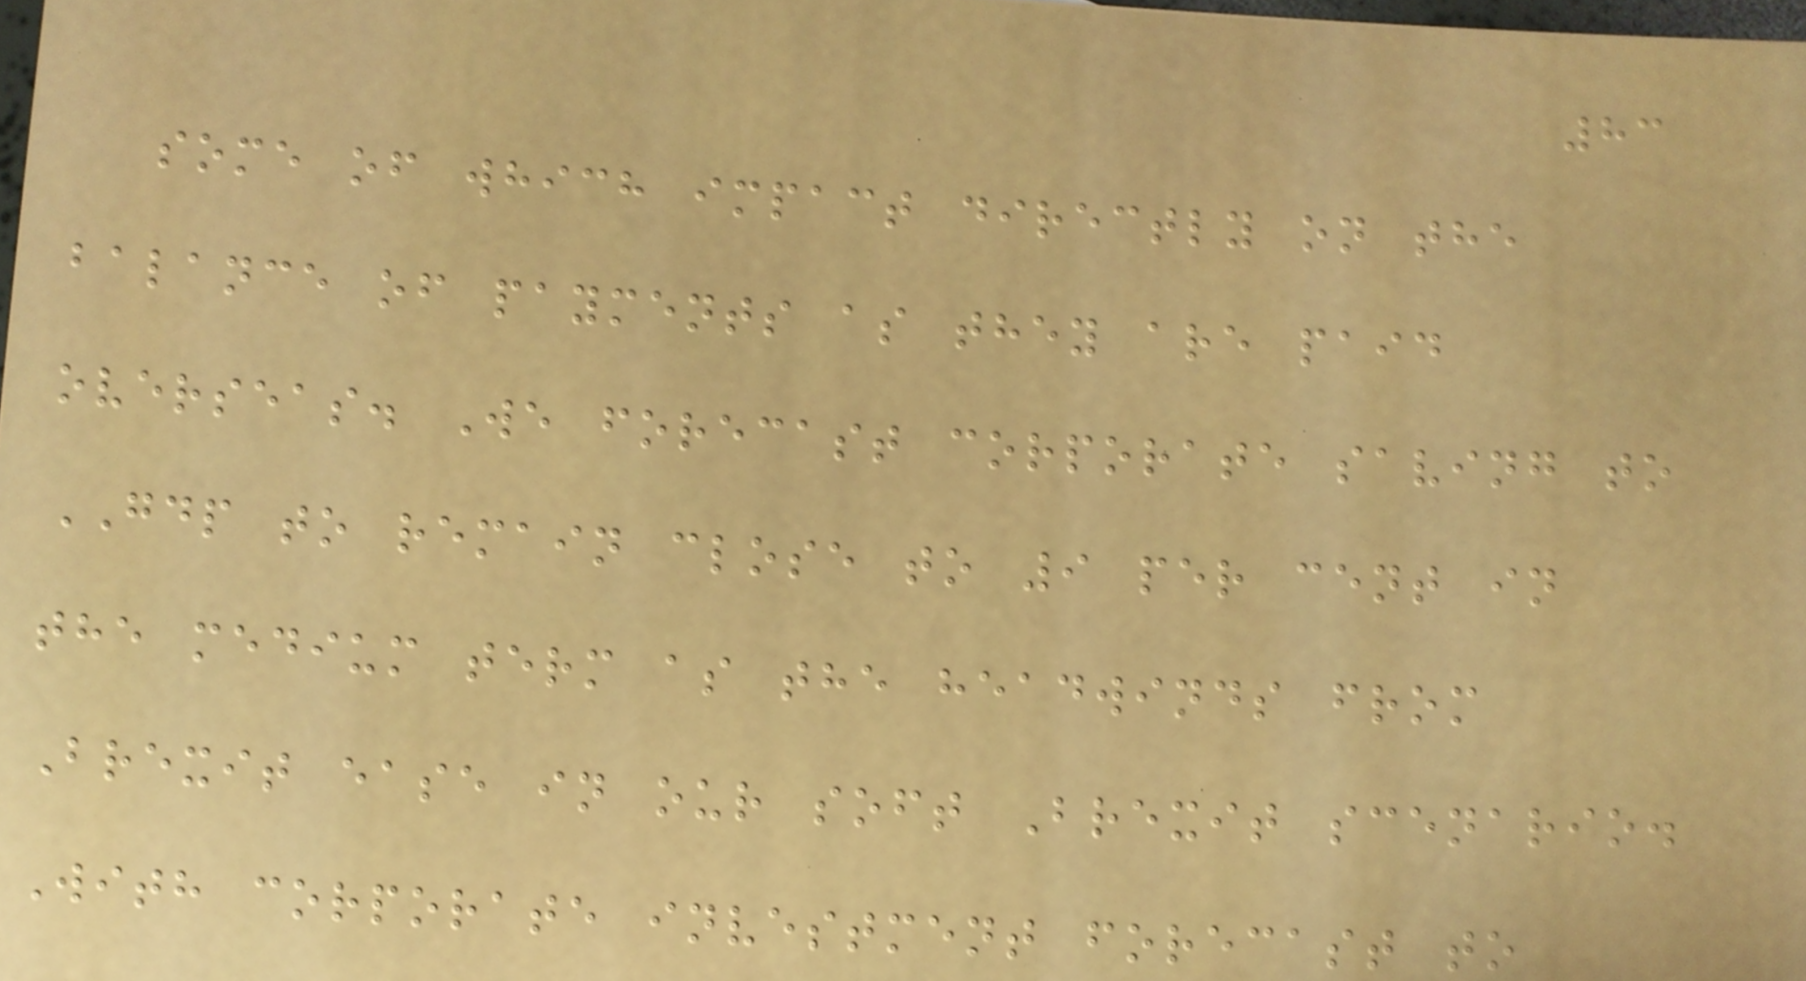83
some of which impact directly on the
balance of payments as they are paid
overseas. We forecast corporate saving to
GDP to remain close to 9 per cent in
the medium term as the headwinds from
Brexit ease in our soft Brexit scenario.
With corporate investment forecast to
